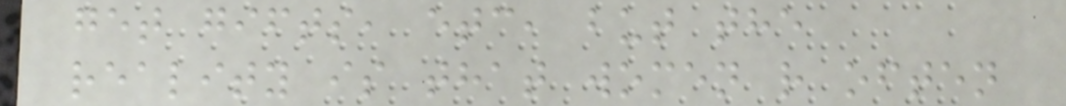get gifts, etc, but the
reality is that women r often
